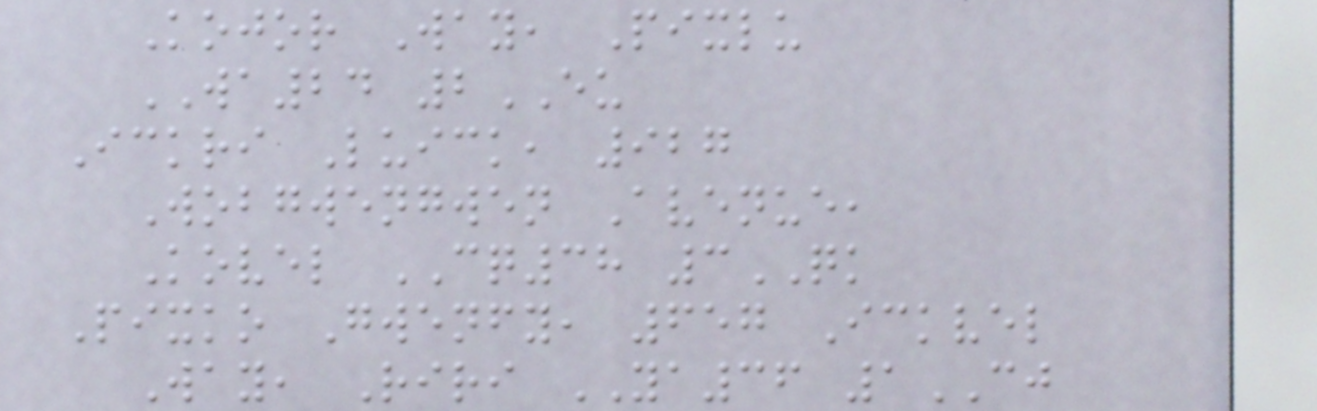Kojor Way, Pixlu
WA24 2EU
Ickri Luick, 927
Wobgwengwen Avenue,
Kovel CQ38 3QK
Pixko Gwenfy, 657 Ickvel
Way, Riri YA36 1CJ
